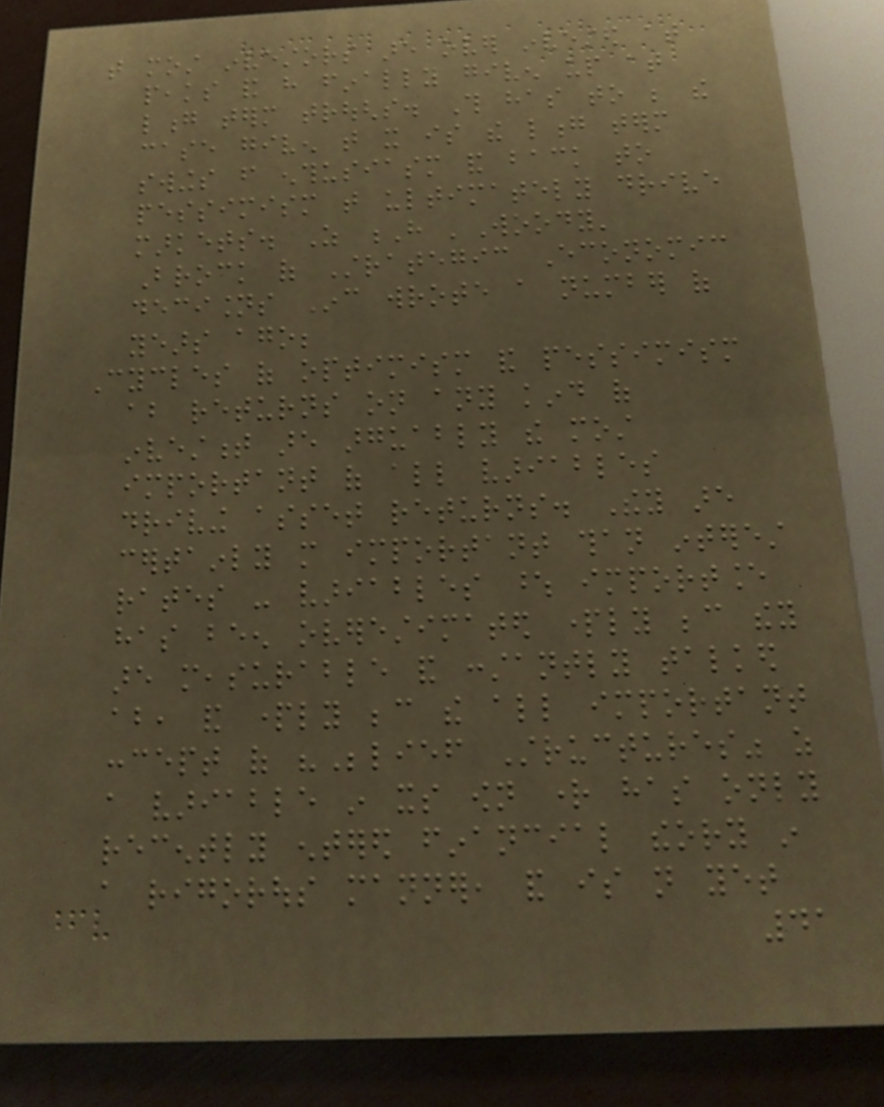that most investors are over invested at
peaks and have finally given up at
long term troughs. This has to be the
case given that it is the long term
swings from enthusiasm and back to
pessimism that ultimately drive
markets. As H 'Woody'
Brock of Strategic Economic
decisions Inc wrote a number of
years ago;
Cycles of optimism and pessimism
about returns on any kind of
investment are arguably the most
important of all variables
driving asset returns. They are
certainly more important than interest
rates - variables whose importance
has been overestimated partly because they
are measurable and constantly talked
about, and partly because the all important
concept of "Belief Structures" as
a variable in its own right has only
recently entered financial theory in
a rigorous manner, and is not yet
41
